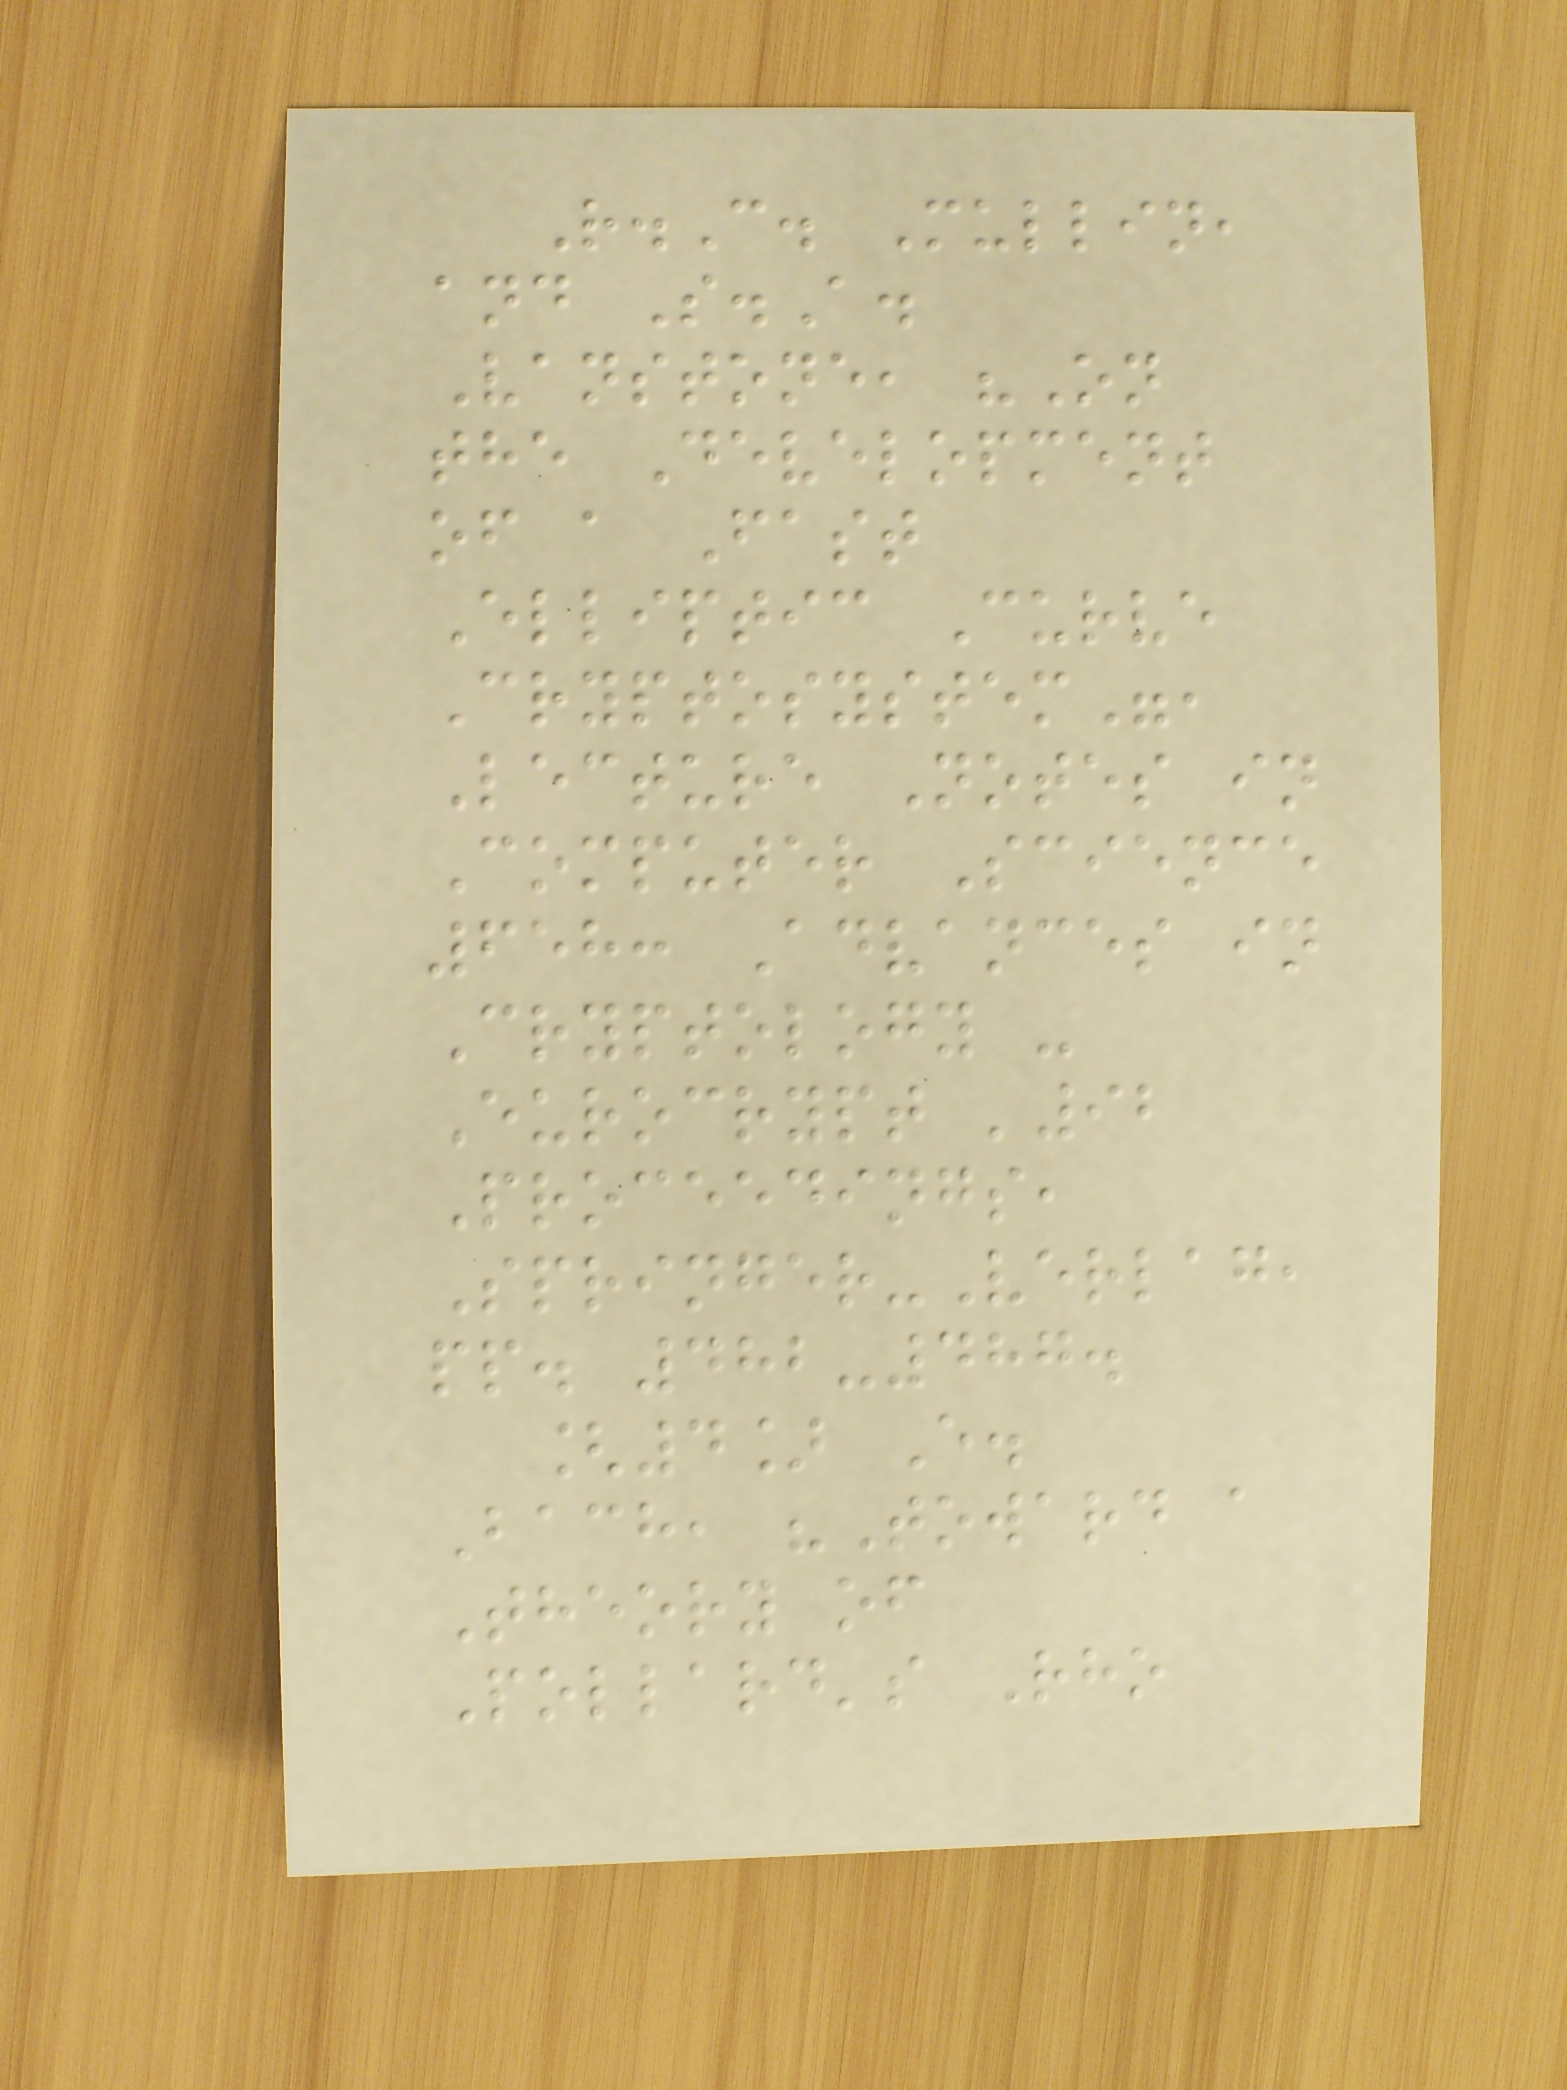R.C. Mullin,
and S.A.
Vanstone, "On
the Development
of a Fast
Elliptic Curve
Cryptosystem",
Lecture Notes in
Computer Science
658: Advances in
Cryptology -
Eurocrypt '92
Proceedings,
Springer-Verlag,
pp. 482-487.
[4] E.
Bach, "Toward a
Theory of
Pollard's Rho
